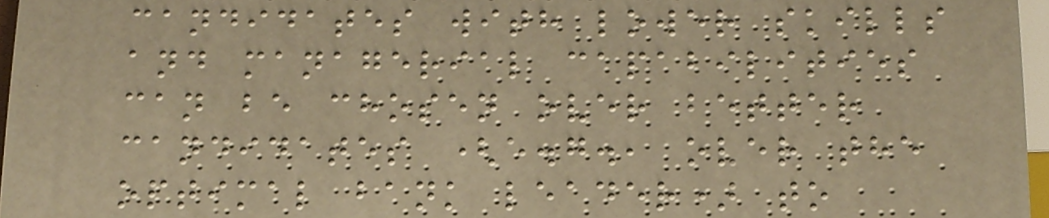candidates with lower skills
and managerial capabilities
can be chosen over better
candidates (e.g., over the
optimal bank leader) to
